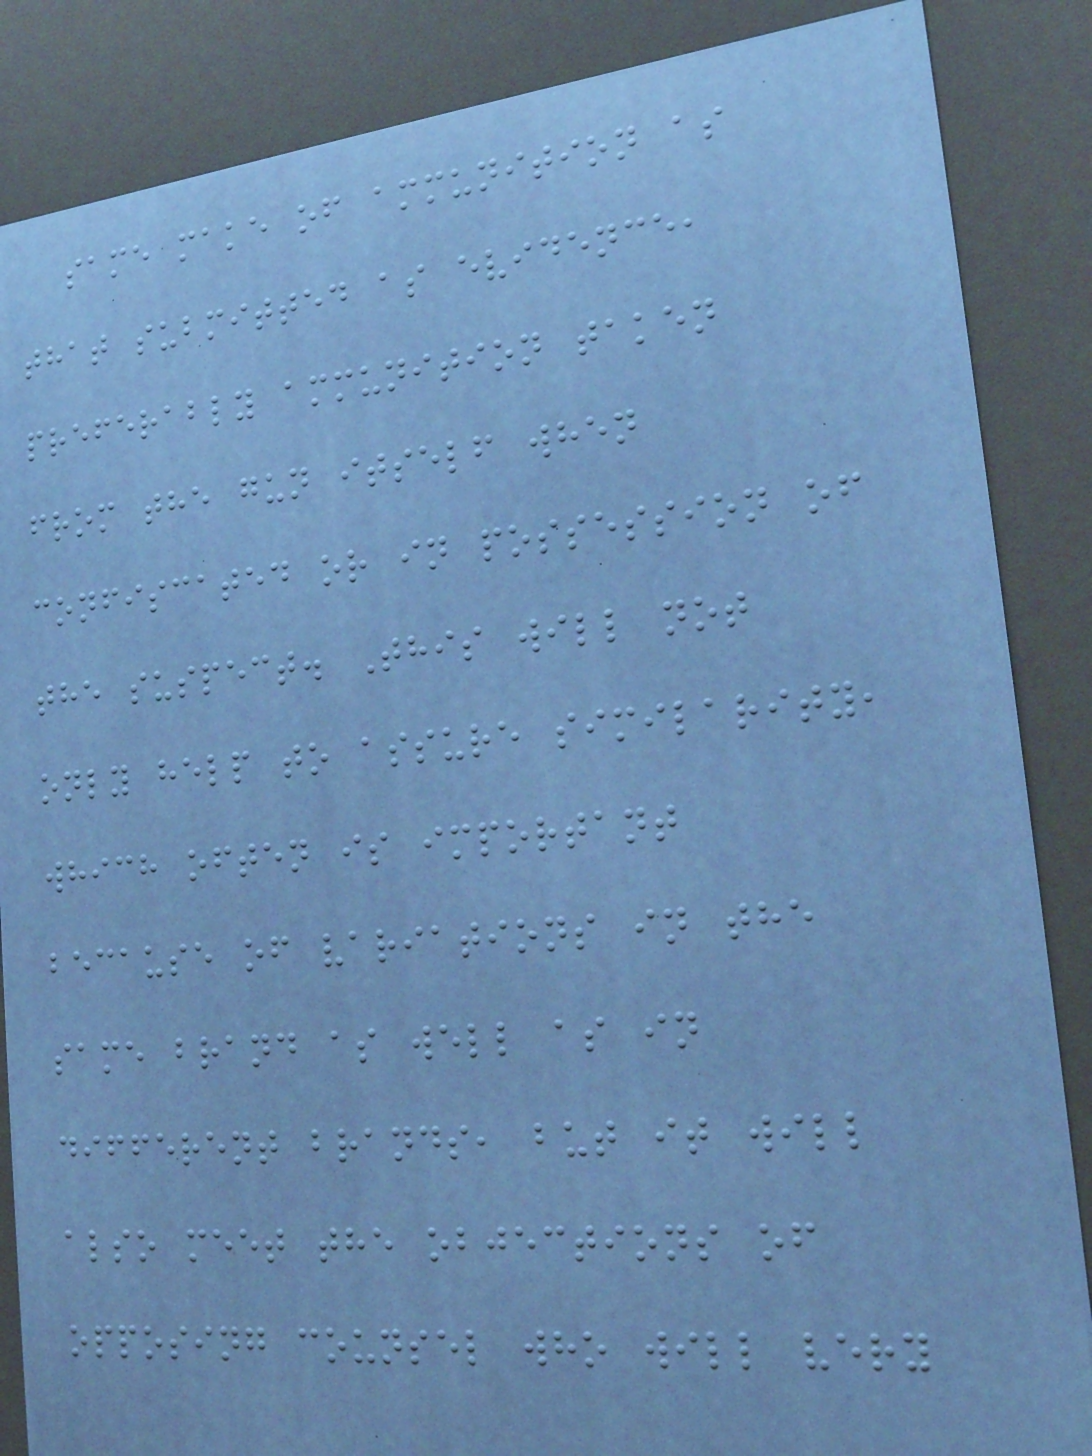same make of ammunition as
that submitted as evidence,
preferably ammunition taken
from the gun itself when
confiscated or in possession of
the suspect. This will not
only help to assure similarity,
which often is important
because of variations in the
same brand as well as in
different brands, but it will
also meet the objections of
opposing counsel who will very
